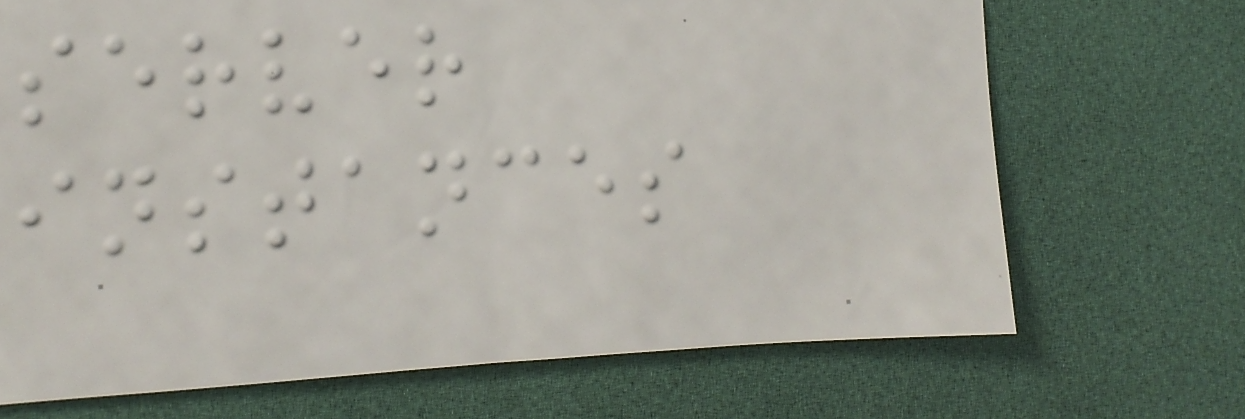server
instances
